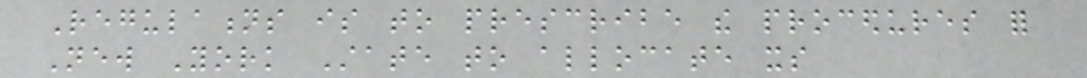Regulations is to prescribe the procedures for
New York State to allocate its
